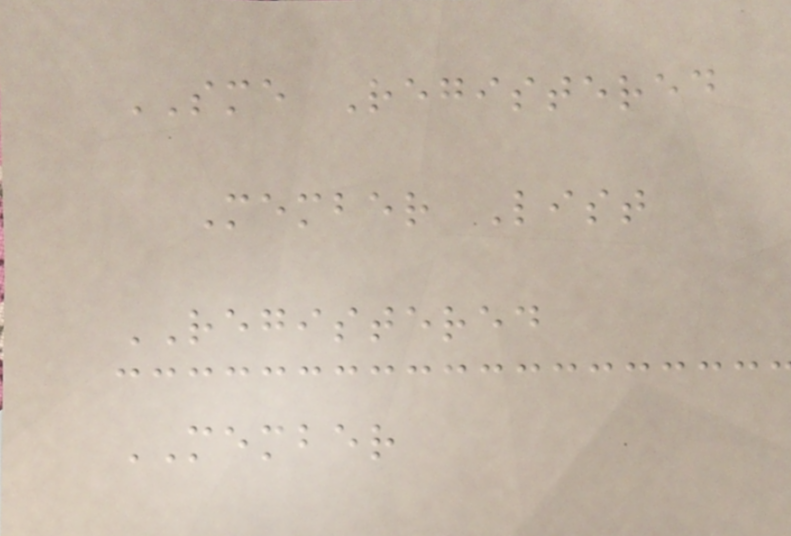SME Registered
Member List
REGISTERED
MEMBER
